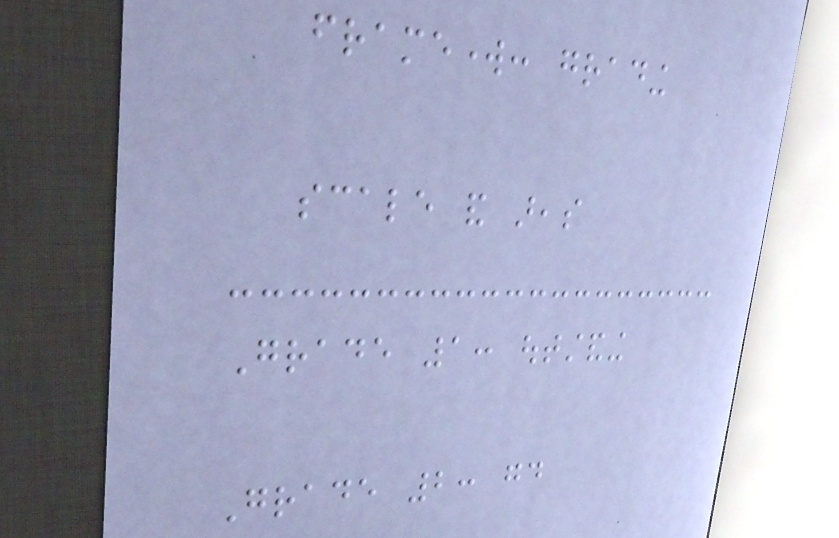framework: grading
scale and areas
Grade 1: outstanding
Grade 2: good
